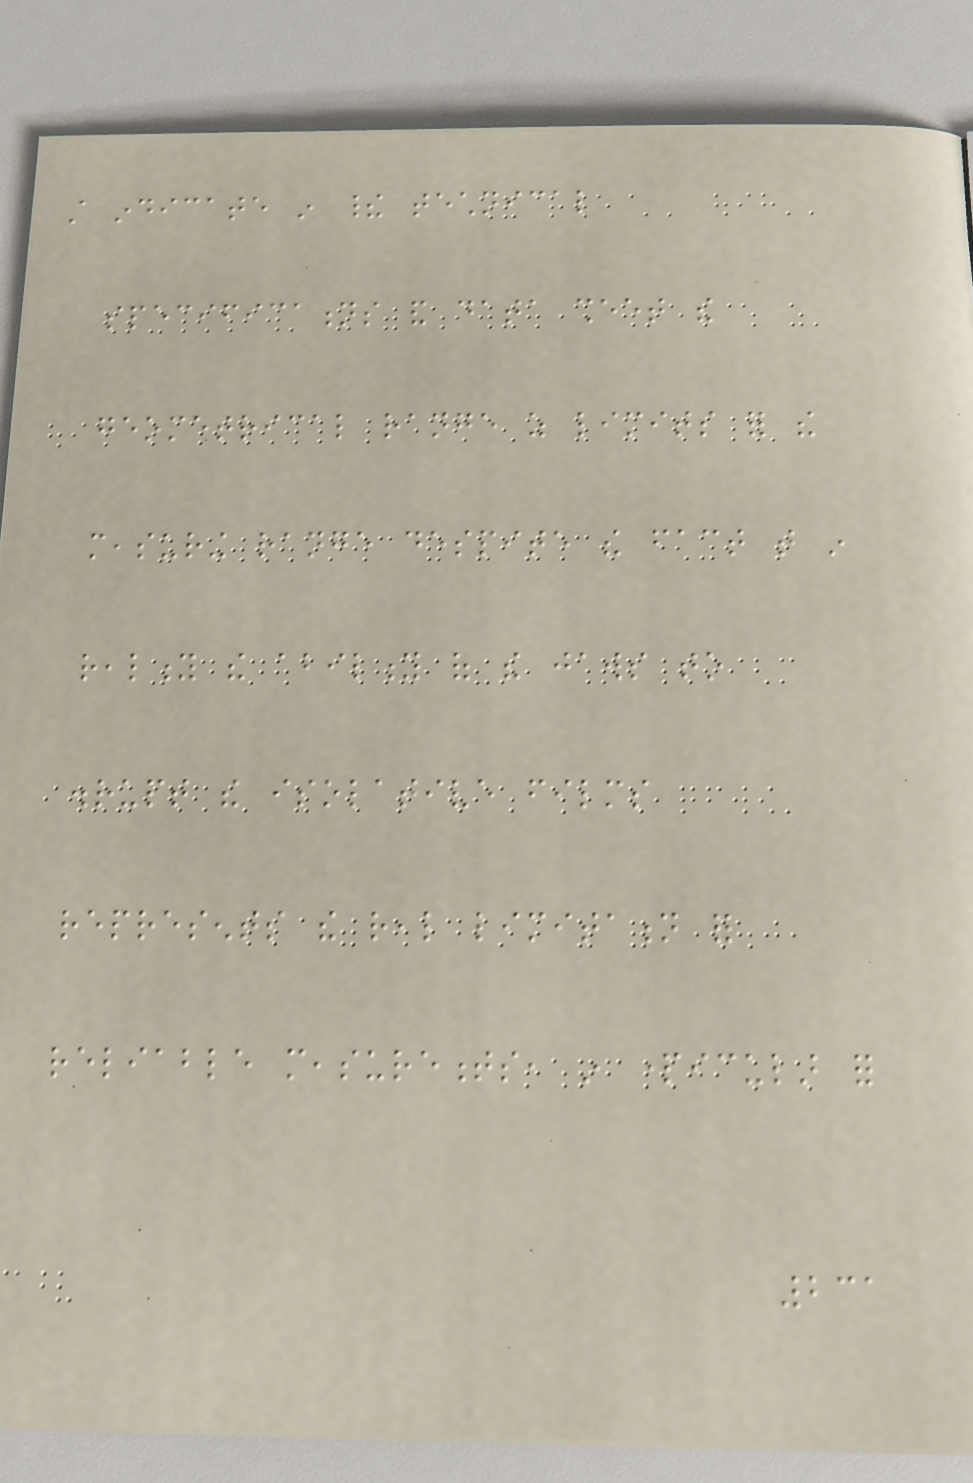still indicate in their technical
specifications and data sheet the
geometrical range as limits for the
measuring range despite the fact that in
reality the ability of the jaws to
disrupt the isolative films
represents the real limitation for
reliable measurements, in particular for
231
